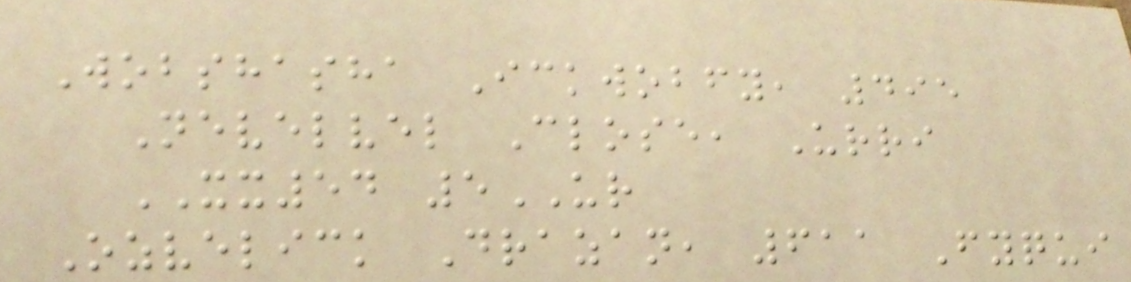Wobshasha Ickwobfy, 495
Nevelvel Close, Urri
XX54 5UR
Ozvelick Drazan, 611 Fyqui
